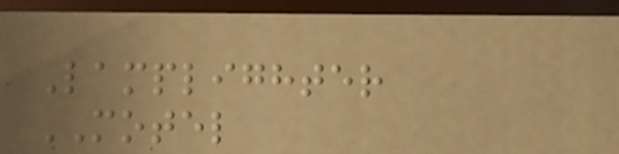Lamplighter
MOTEL
